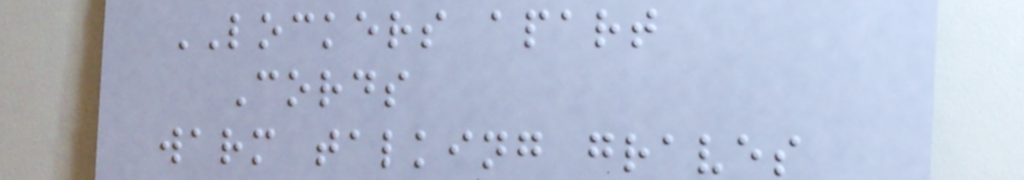LOCKERS apart
Cords
warm talking graves
